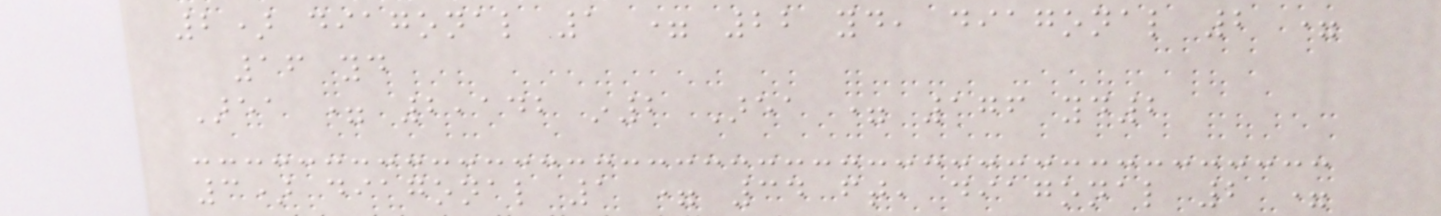2) diagonal 1 = 22 yd, diagonal 2 =
16 yd
Area = 2,142 in2 Area = 176 yd2
3) diagonal 1 = 34 ft, diagonal 2 =
